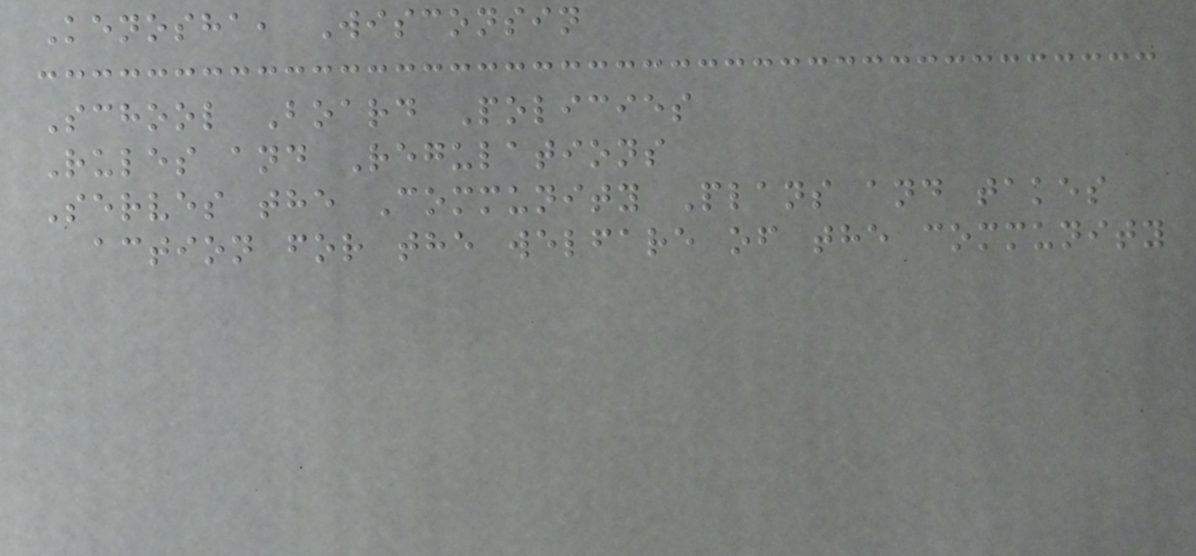Kenosha, Wisconsin
School Board Policies
Rules and Regulations
Serves the Community Plans and takes
action for the welfare of the community
